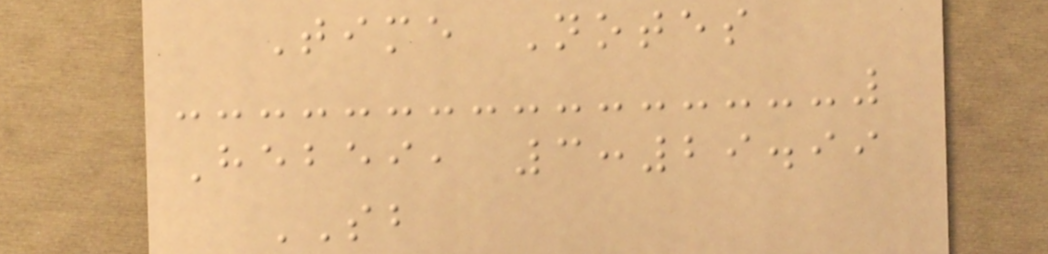Time Notes
Hebei, 3:29.99
SB
